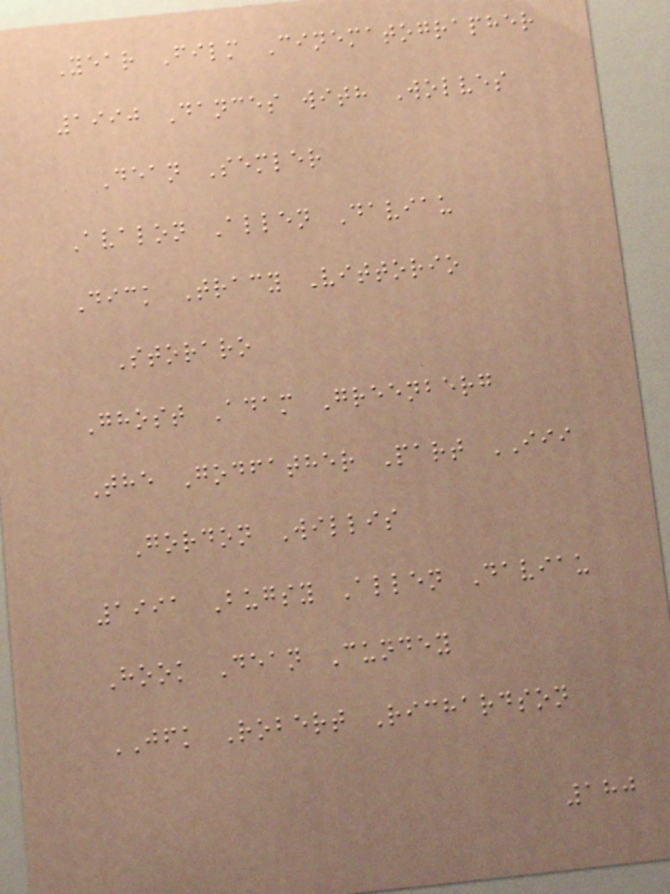Year Film Cinematographer
1990 Dances with Wolves
Dean Semler
Avalon Allen Daviau
Dick Tracy Vittorio
Storaro
Ghost Adam Greenberg
The Godfather Part III
Gordon Willis
1991 Bugsy Allen Daviau
Hook Dean Cundey
JFK Robert Richardson
180
